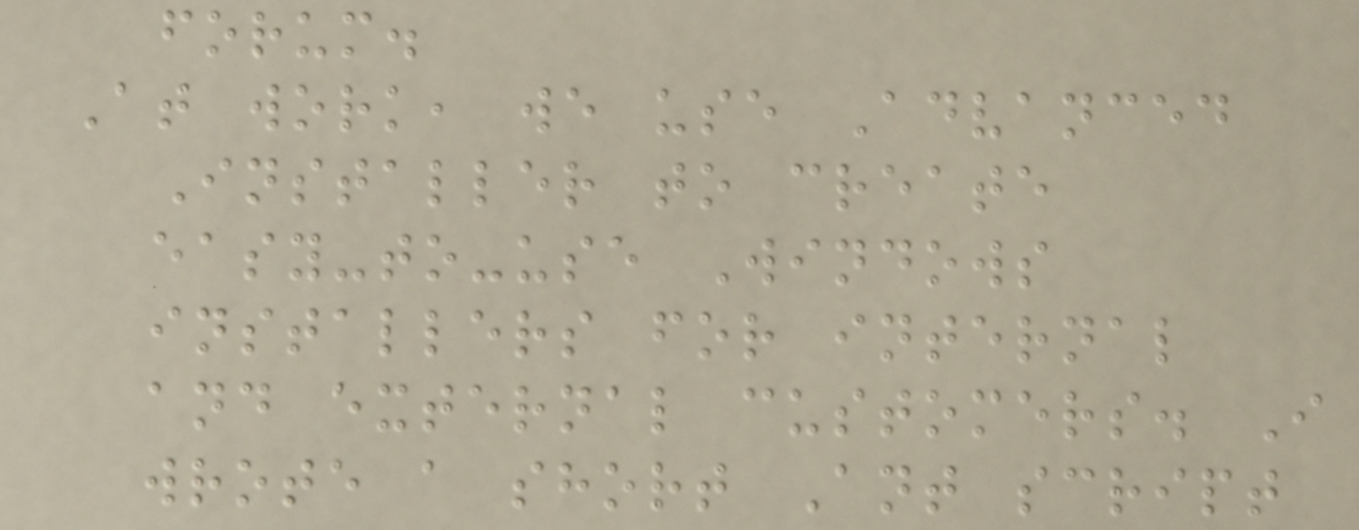forum.
At work, we use Advanced
Installer to create
easy-to-use Windows
installers for internal
and external customers. I
wrote a short Ant script
